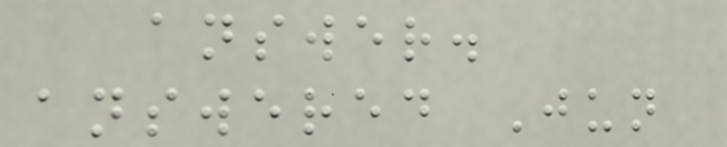answer.
answered Jun
